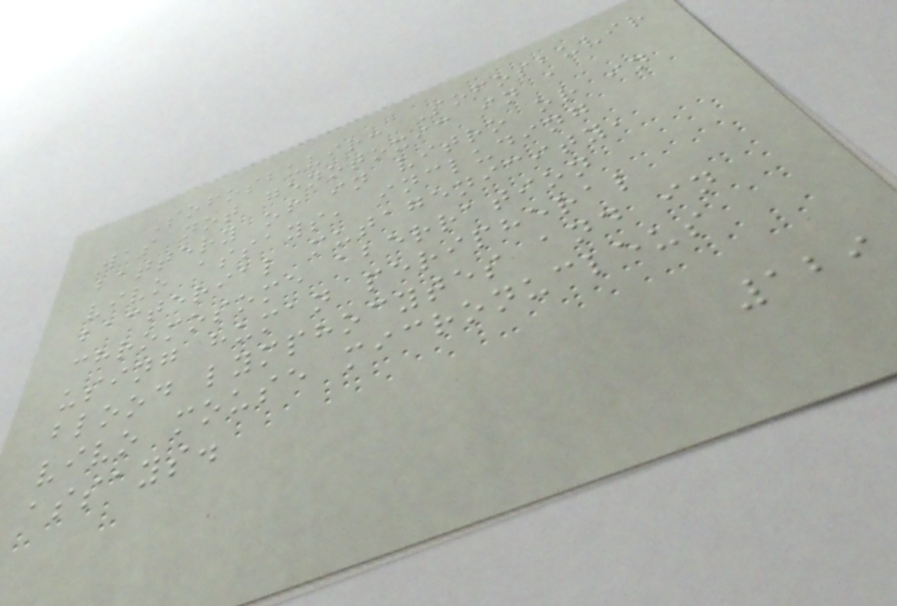Sofosbuvir: Sofosbuvir
was not genotoxic in a
battery of in vitro or in
vivo assays, including
bacterial mutagenicity,
chromosome aberration
using human peripheral
blood lymphocytes and in
vivo mouse micronucleus
assays.
129
